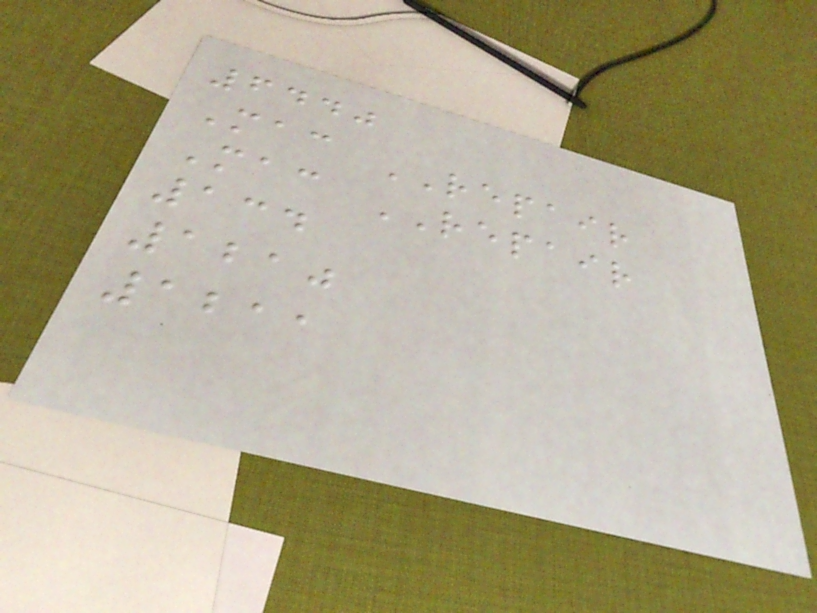6440
Mac REPAIR
Mac REPAIR
134
1210
1211
